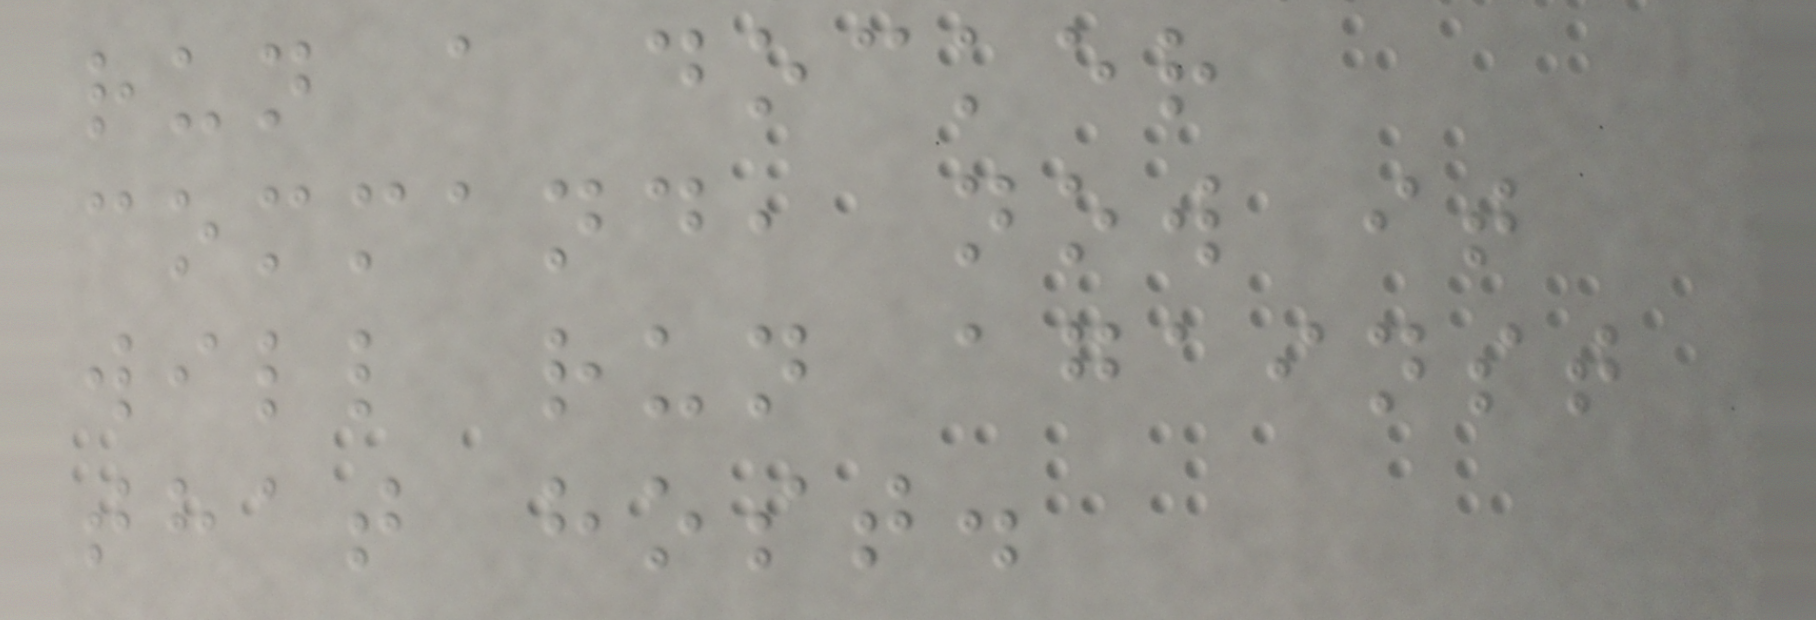run a docker
command, now it
will run against
that host.
